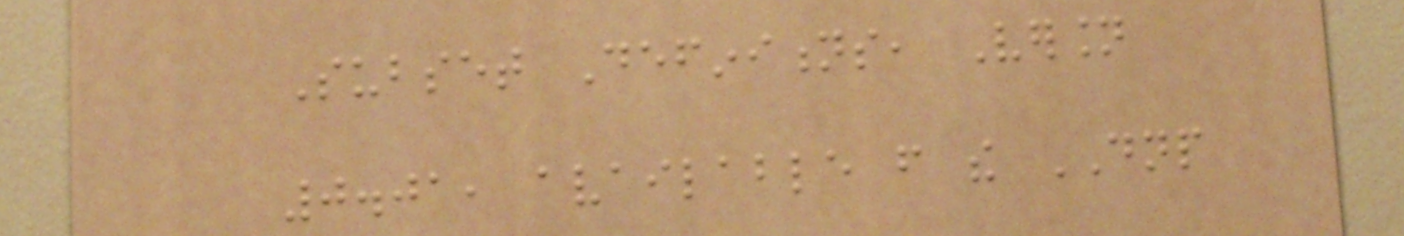Subset Definitions, Version
0.01, available from the DNP
